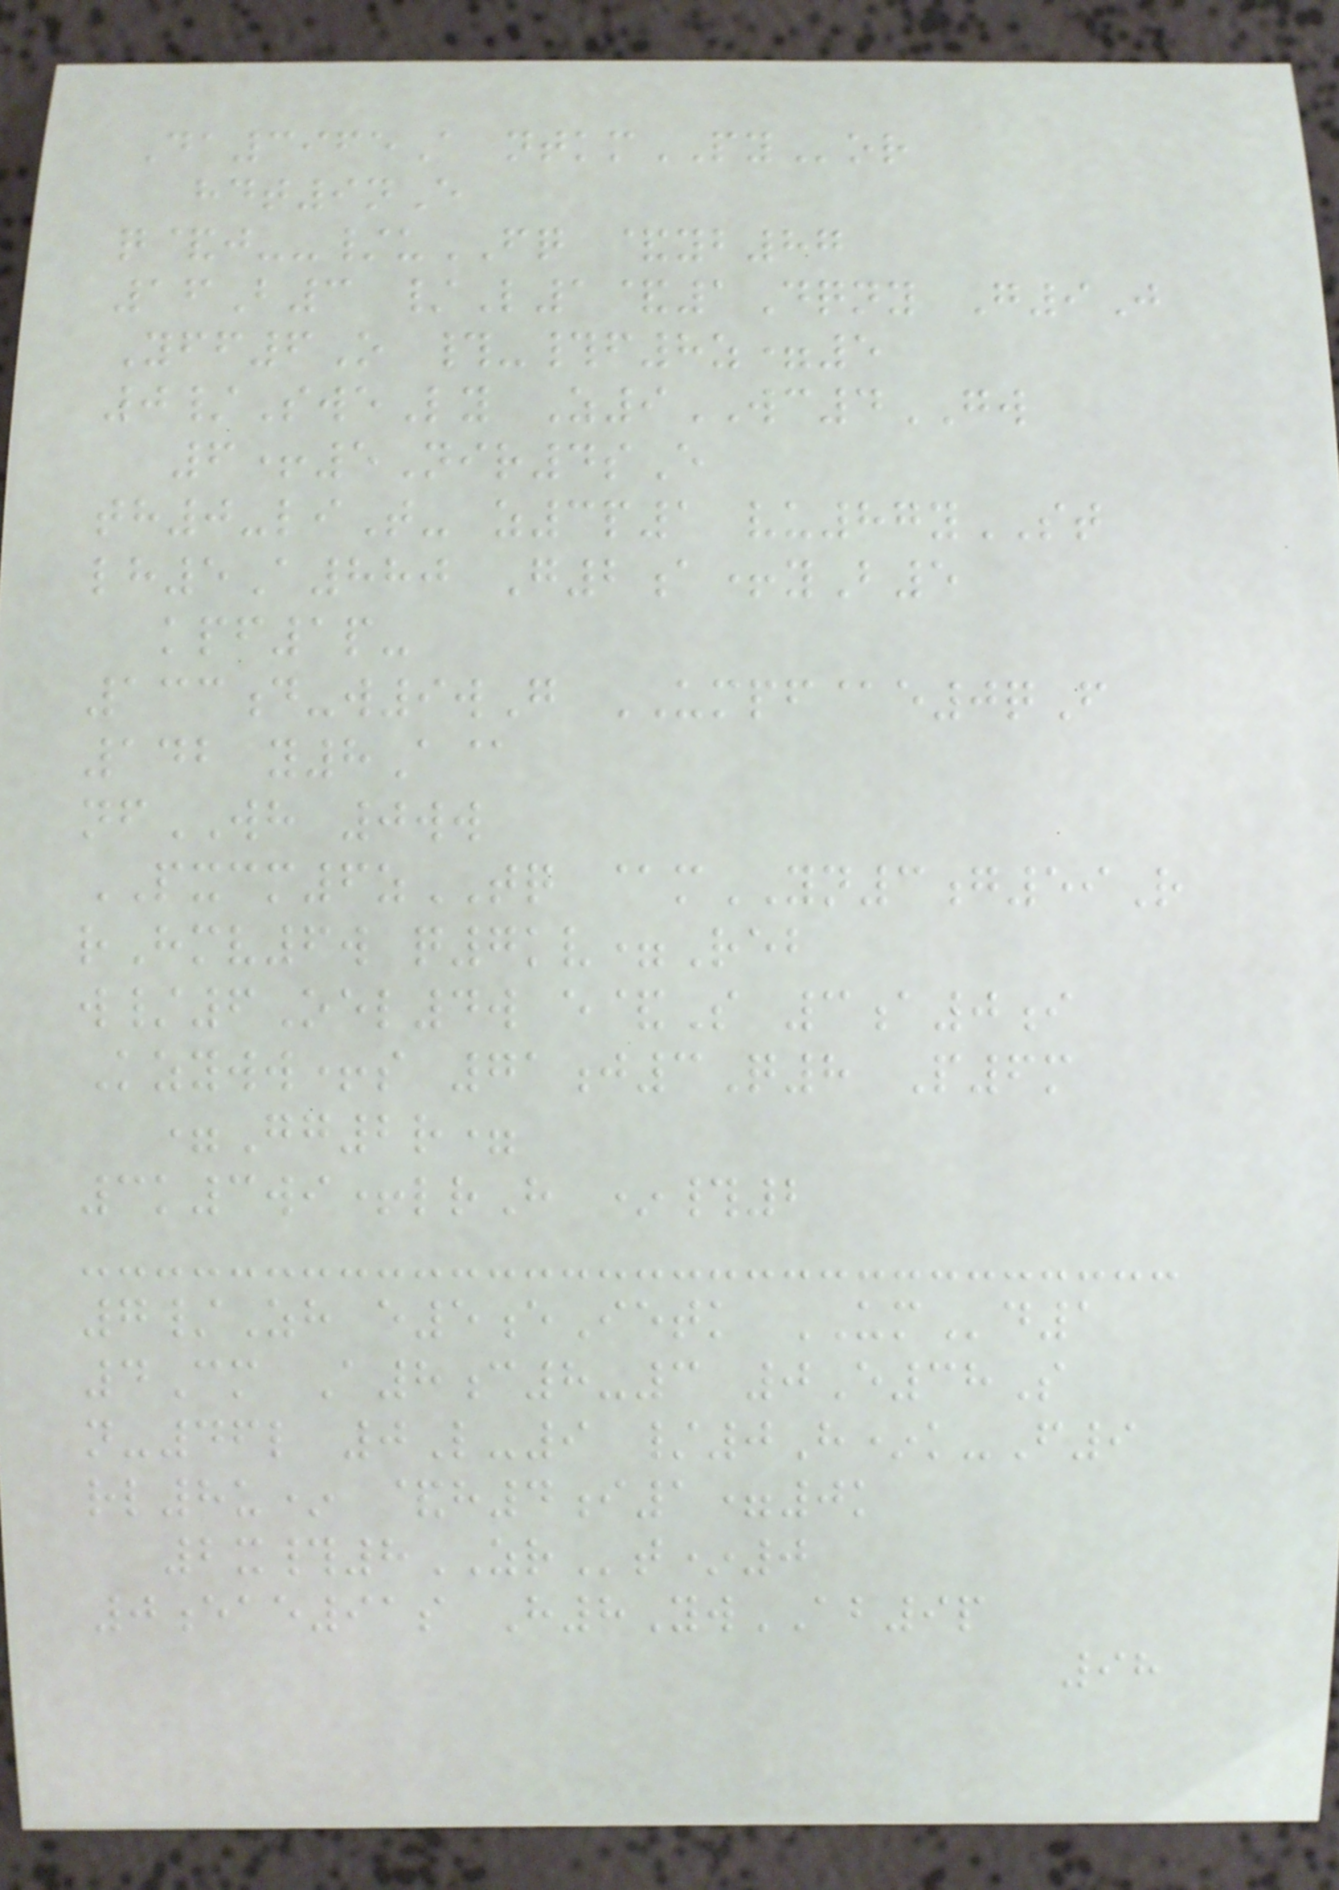Da3965A ntkmPYor
hdt9nE
q&j--/uFQ &yb87
16B3 /L1&1Dqny G9J
Yff6O #-#f8z=5
0/SweLy Z9WC4GW
6+5Nir4sE
th0-liT- z3p1 vu87yST
lh5A880 G2a+yB5
kpf1p-
133d-w9wG UMPF@e0qF
142 y8A@
nfWH 0ww
PXCM6zTQ @mYN3g59R
rHmv6w q7kv=Reb
w/6Oel4w e&S 3a0i
Kzyww+s 71j3Q8 P6m
=Gg2r=
3k3wi+lrH *#2
7/Zh e5eIetk UMd1
4Cm A8c8-3 0E38S
n-46l 0L-9 /0H*k-F9
rl8u* &h4i1=0k
2x#8ZRt*0
0eae91s H8YwAB9p
98
